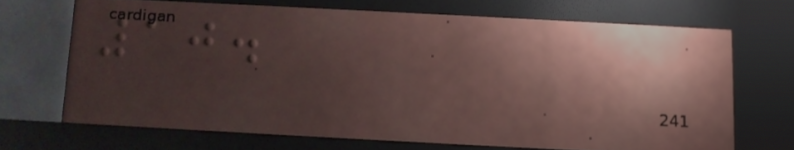10.
